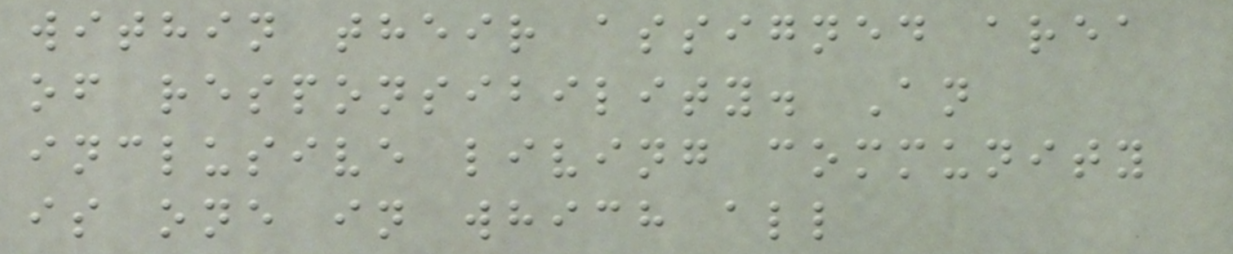within their assigned area
of responsibility. An
inclusive living community
is one in which all
